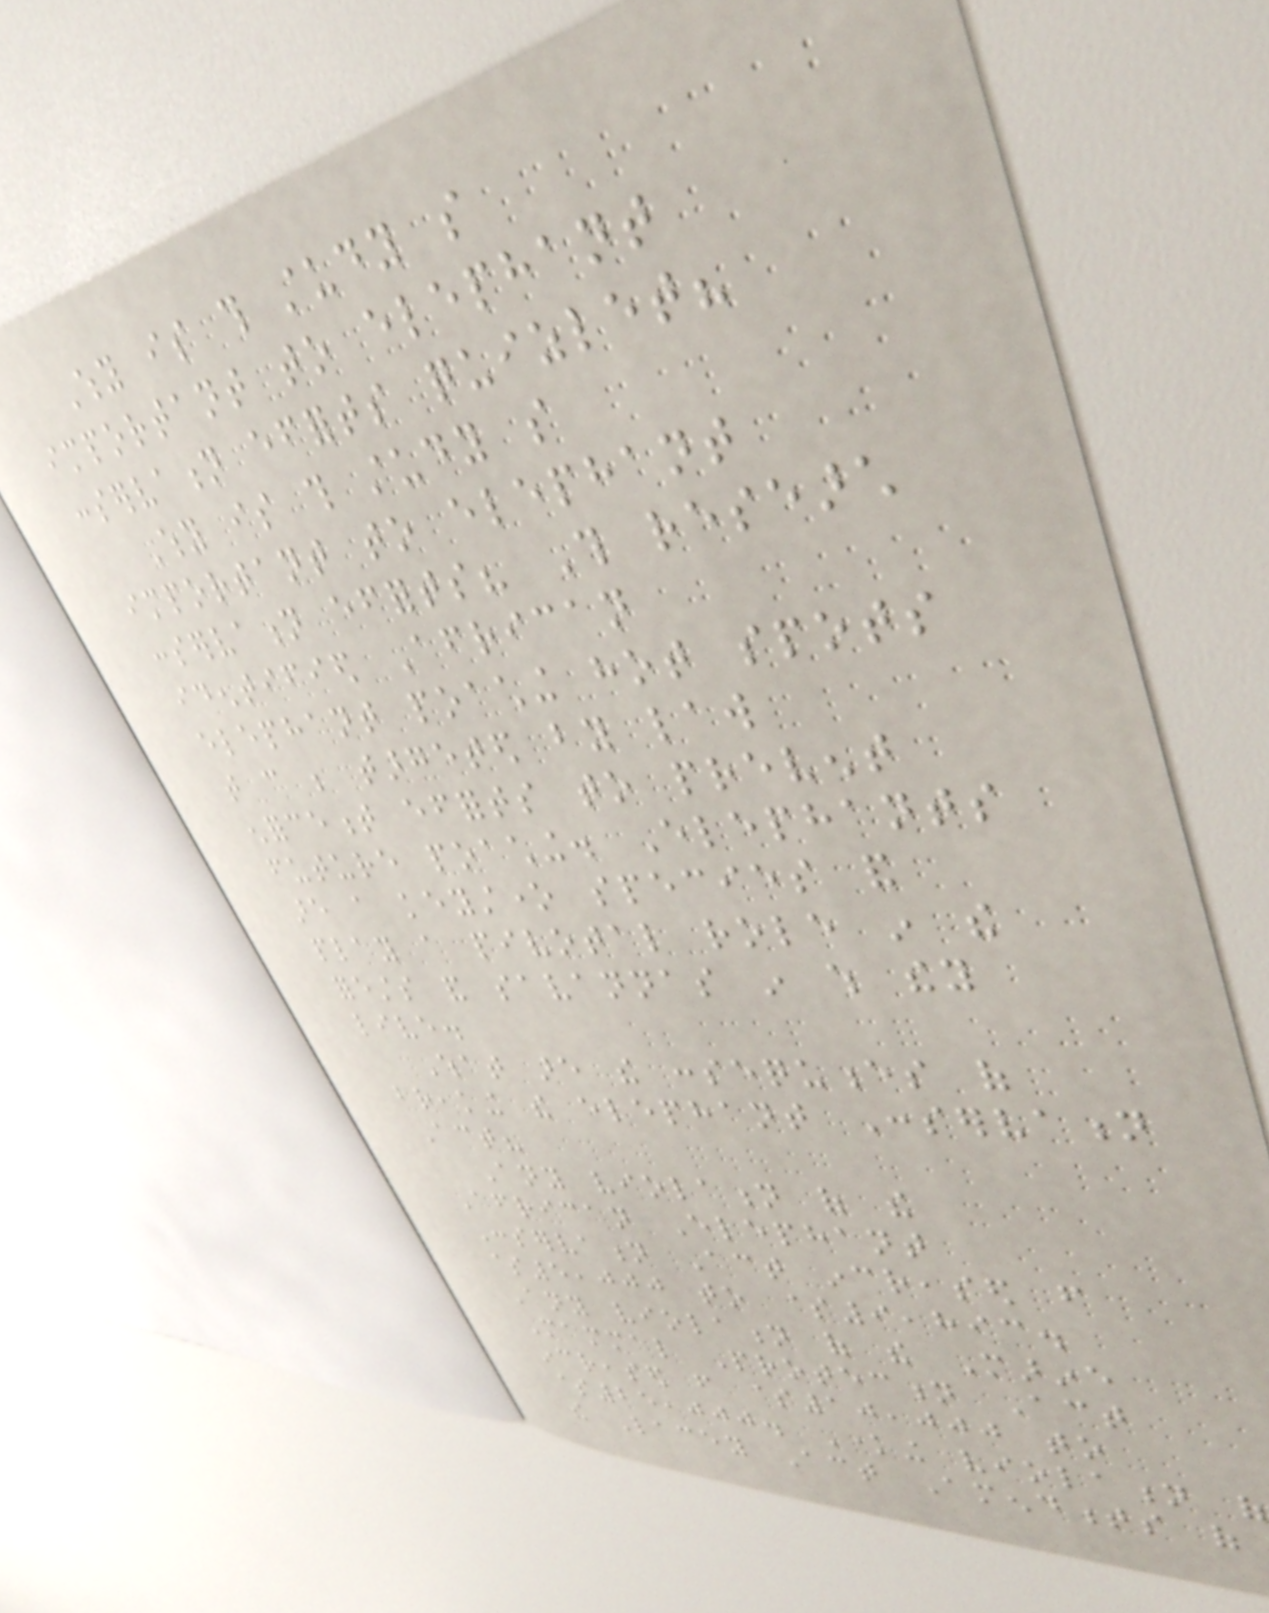Why is this study so
important to elephant
conservation efforts quizlet?
Why is this study so
important to elephant
conservation efforts? This research
identified African
elephant poaching hot spots
that can be targeted by law
enforcement efforts to prevent
future poaching. Elephants
are a keystone species and
play a pivotal role in the
forests and savannas in which they
live.
What are the consequences of
breaking the elephant Conservation
Act?
Any violation of the
African Elephant
Conservation Act increased from
$5,000 to $9,893.
Any violation of the Marine
Mammal Protection Act
increased from $10,000 to
$25,000. Knowing violation of
the Lacey Act Amendments of
